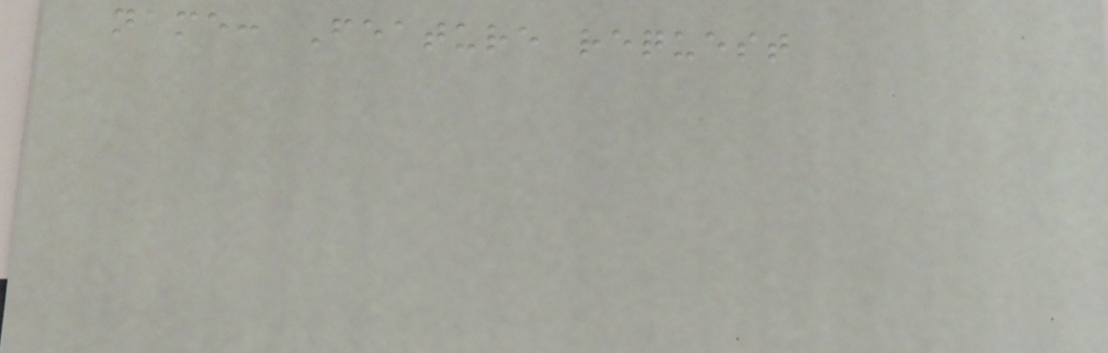name: Feature request
